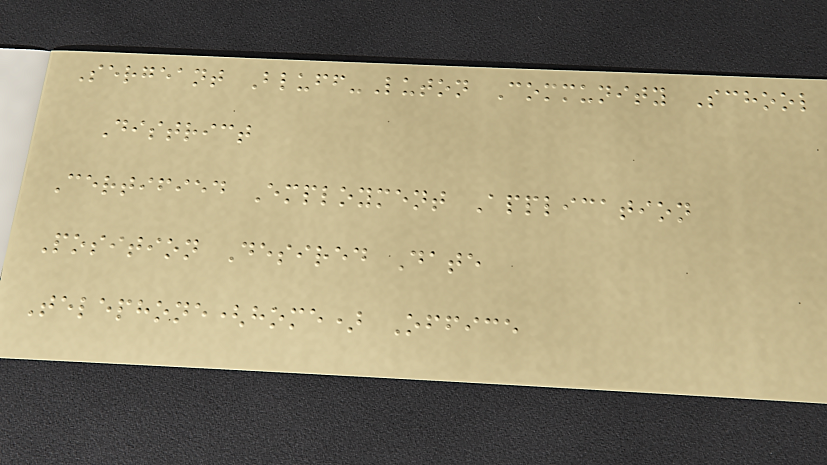Sergeant Bluff-Luton Community School
District
Certified Employment Application
Position Desired Date
Telephone(home) Office
